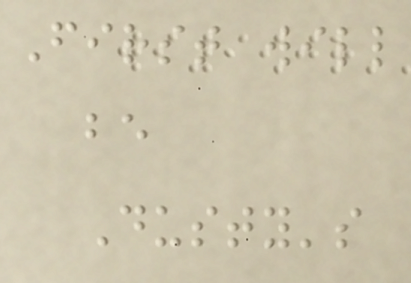First will
be
Dusty's
